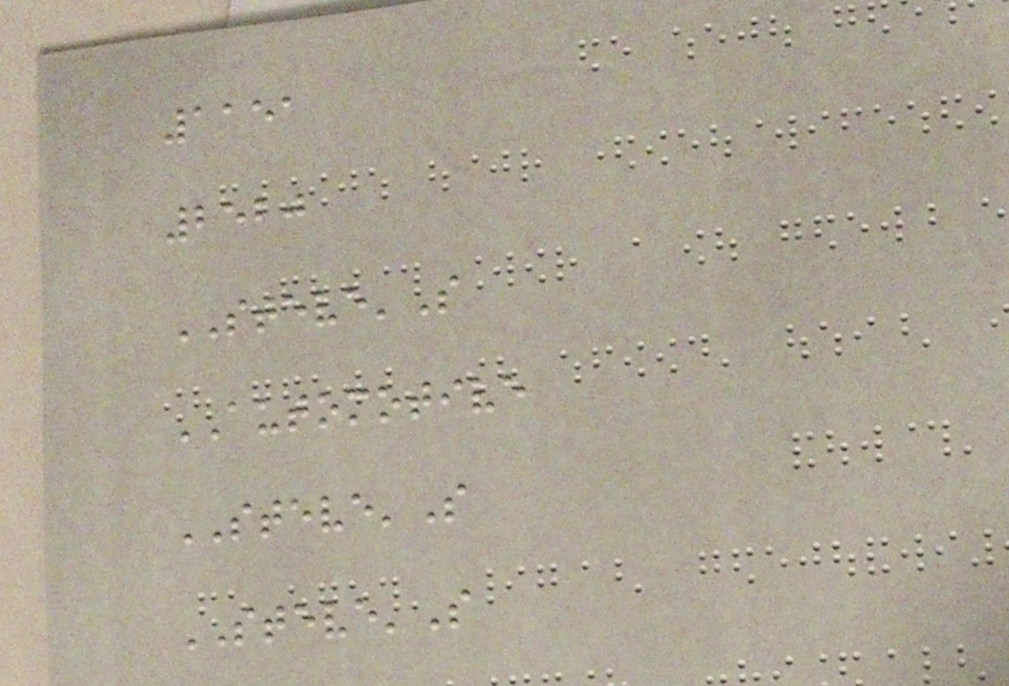1151
2520
STEVE'S
AUTOMOTIVE
STEVE'S
STEVE'S
